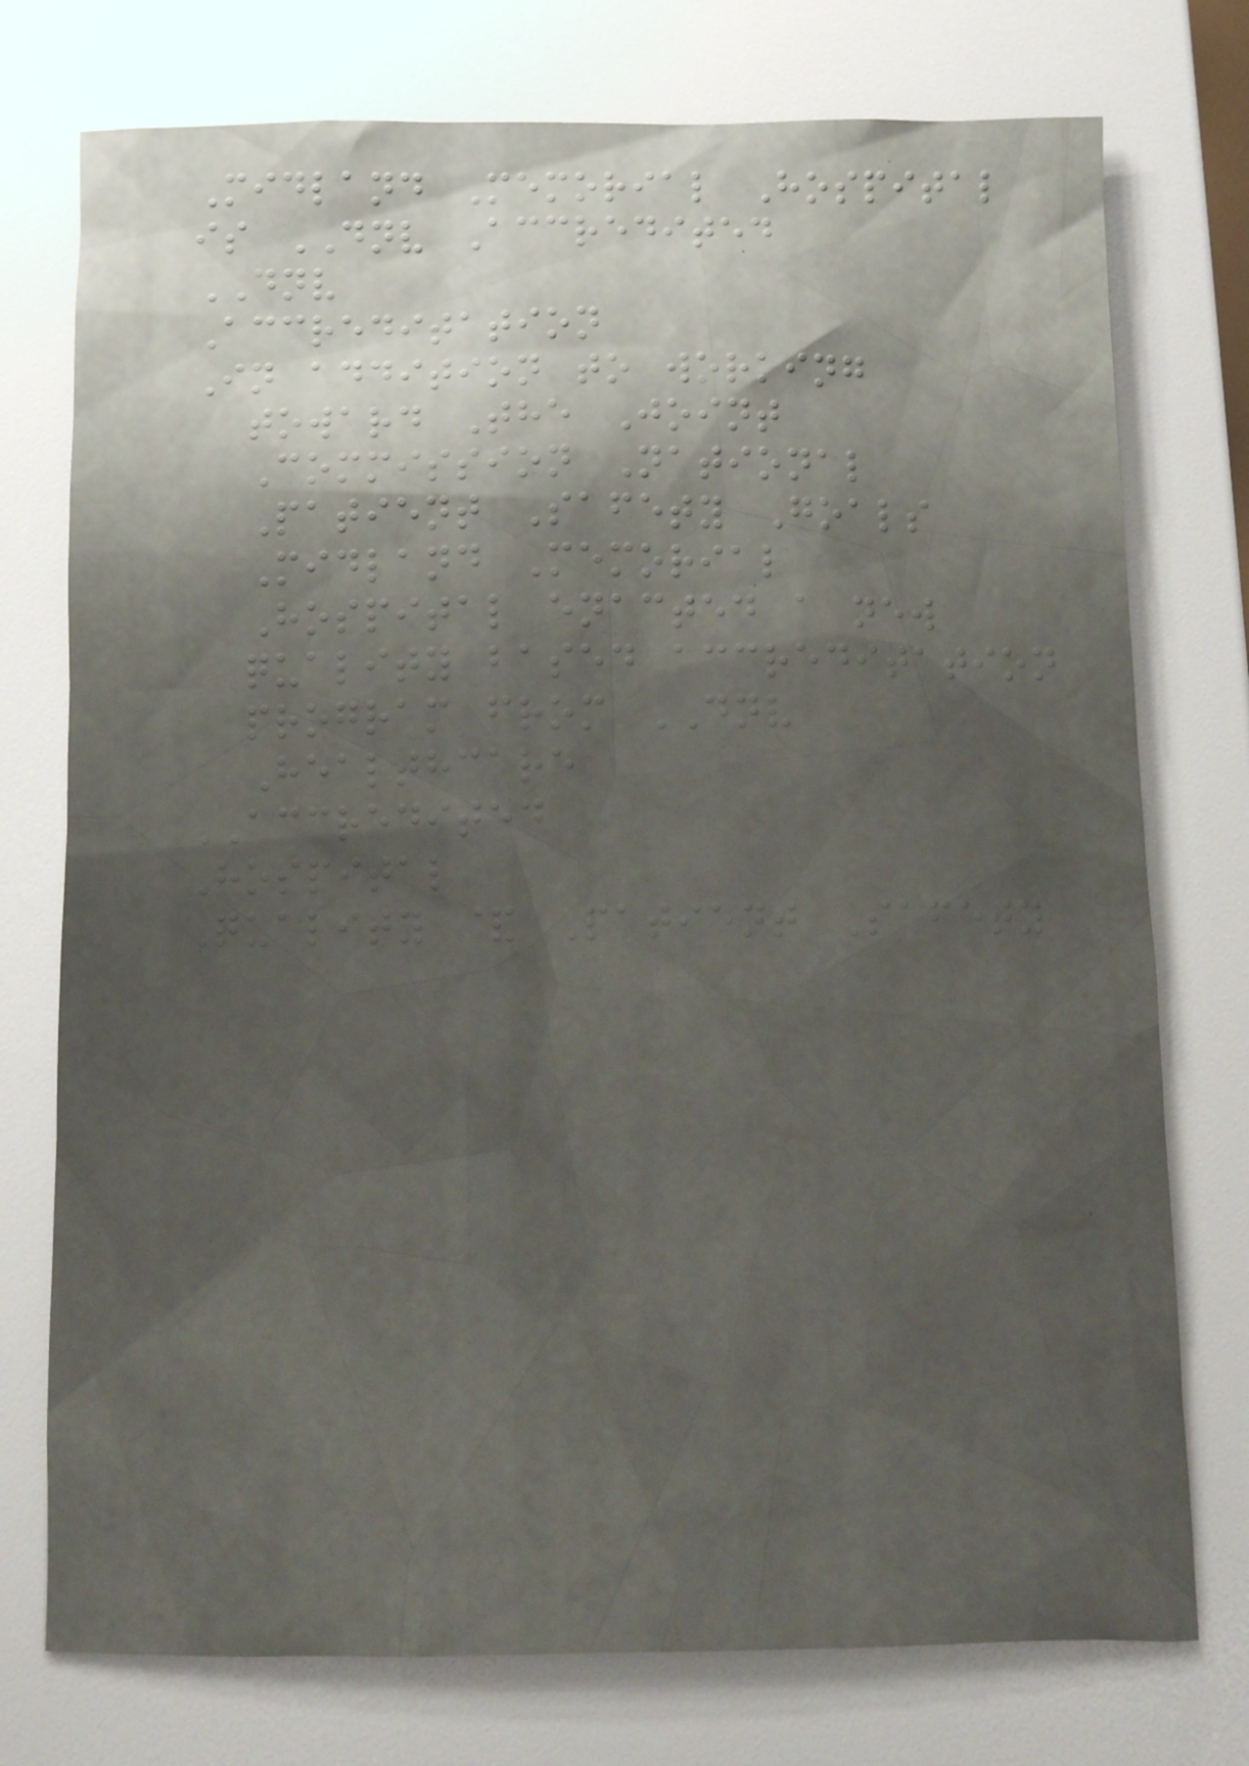Midland Memorial Hospital
is DNV Accredited
DNV
Accreditation
In addition to working
toward The Joint
Commission National
Patient Safety Goals
Midland Memorial
Hospital enacted a new
quality based accreditation
program from DNV
Healthcare
ACCREDITED
Hospital
Quality & Patient Safety
